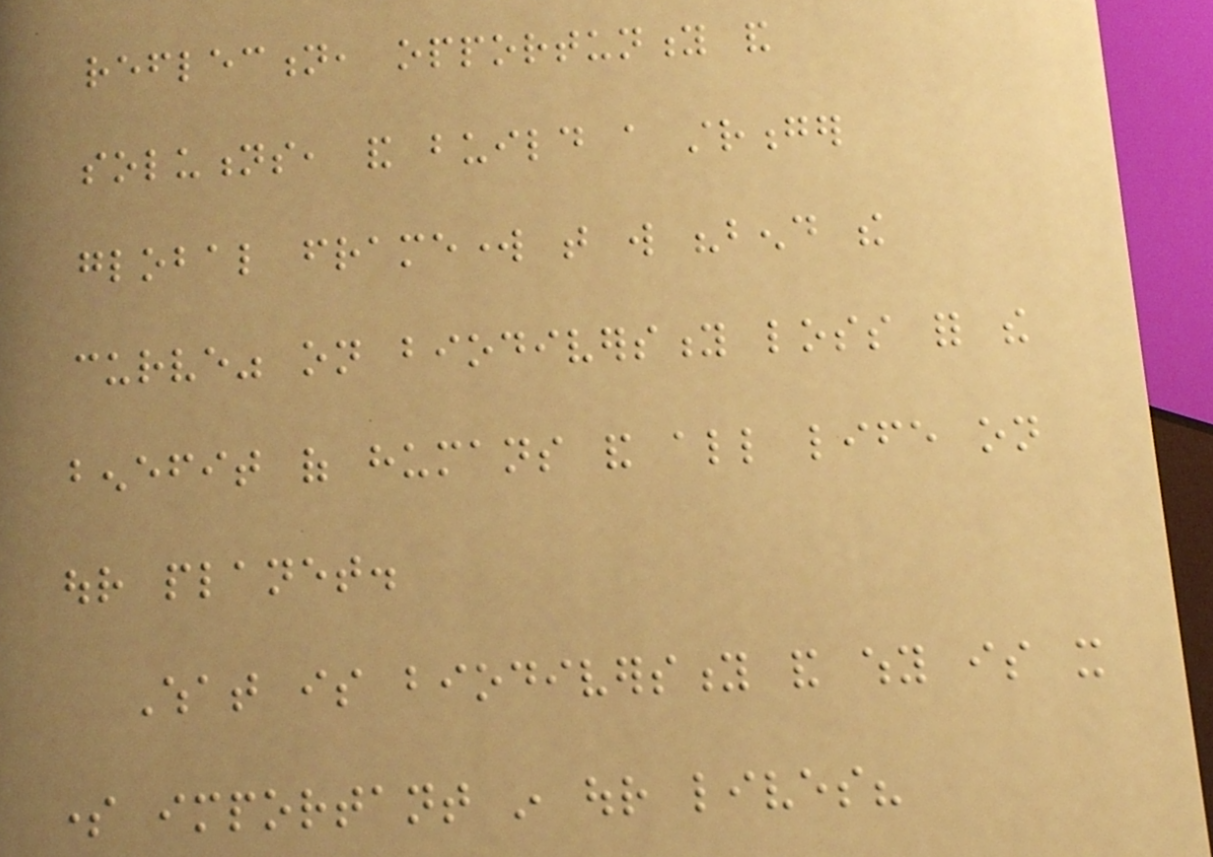reflection, opportunity and
solutions, and build a stronger
global framework that will "bend the
curve" on biodiversity loss for the
benefit of humans and all life on
our planet.
What is biodiversity and why is it
some important in our lives?
